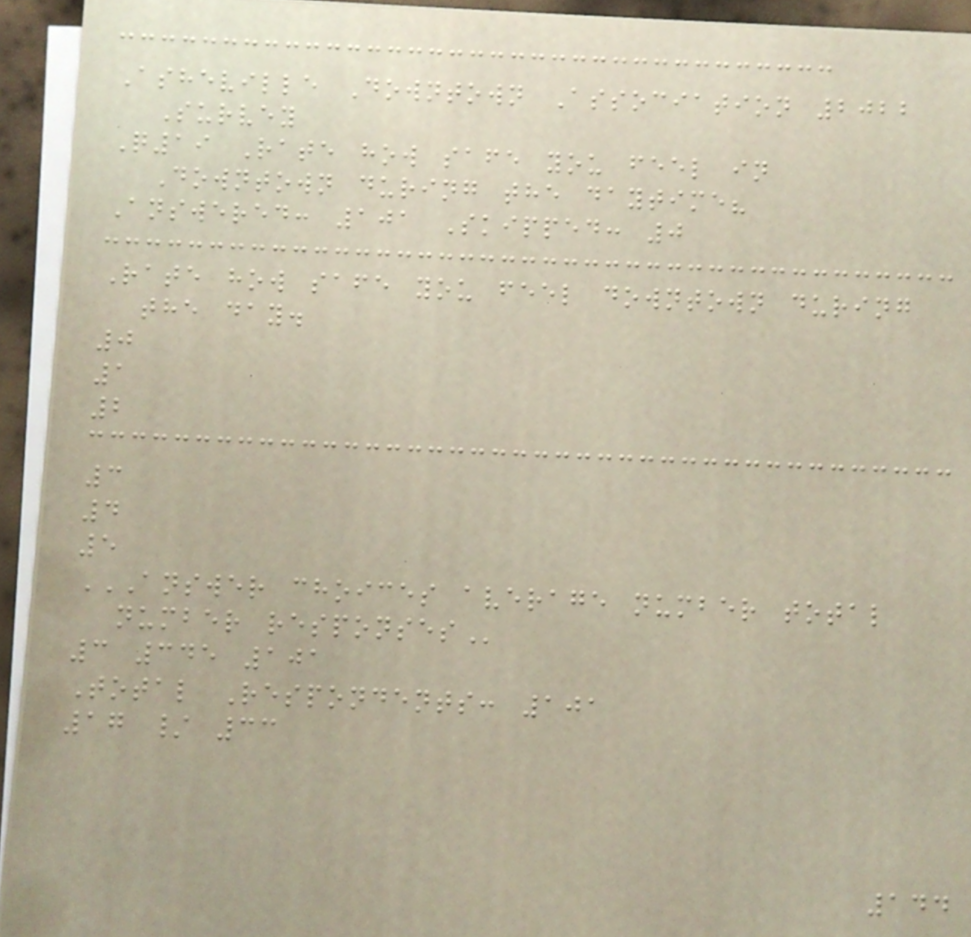Asheville Downtown Association 2022
Survey
Q19 Rate how safe you feel in
Downtown during the daytime?
Answered: 101 Skipped: 0
Rate how safe you feel downtown during
the day.
0
1
2
3
4
5
ANSWER CHOICES AVERAGE NUMBER TOTAL
NUMBER RESPONSES
3 345 101
Total Respondents: 101
17 / 33
144
